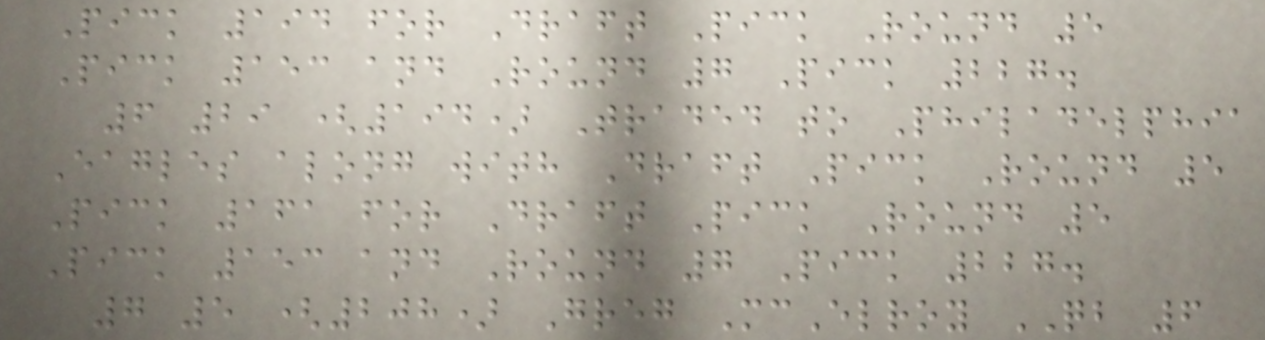Pick 194 for Draft Pick Round 5
Pick 153 and Round 7 Pick 227.
6 29 (194) Traded to Philadelphia
Eagles along with Draft Pick Round 5
Pick 161 for Draft Pick Round 5
Pick 153 and Round 7 Pick 227.
7 5 (208) Greg McElroy QB 6
